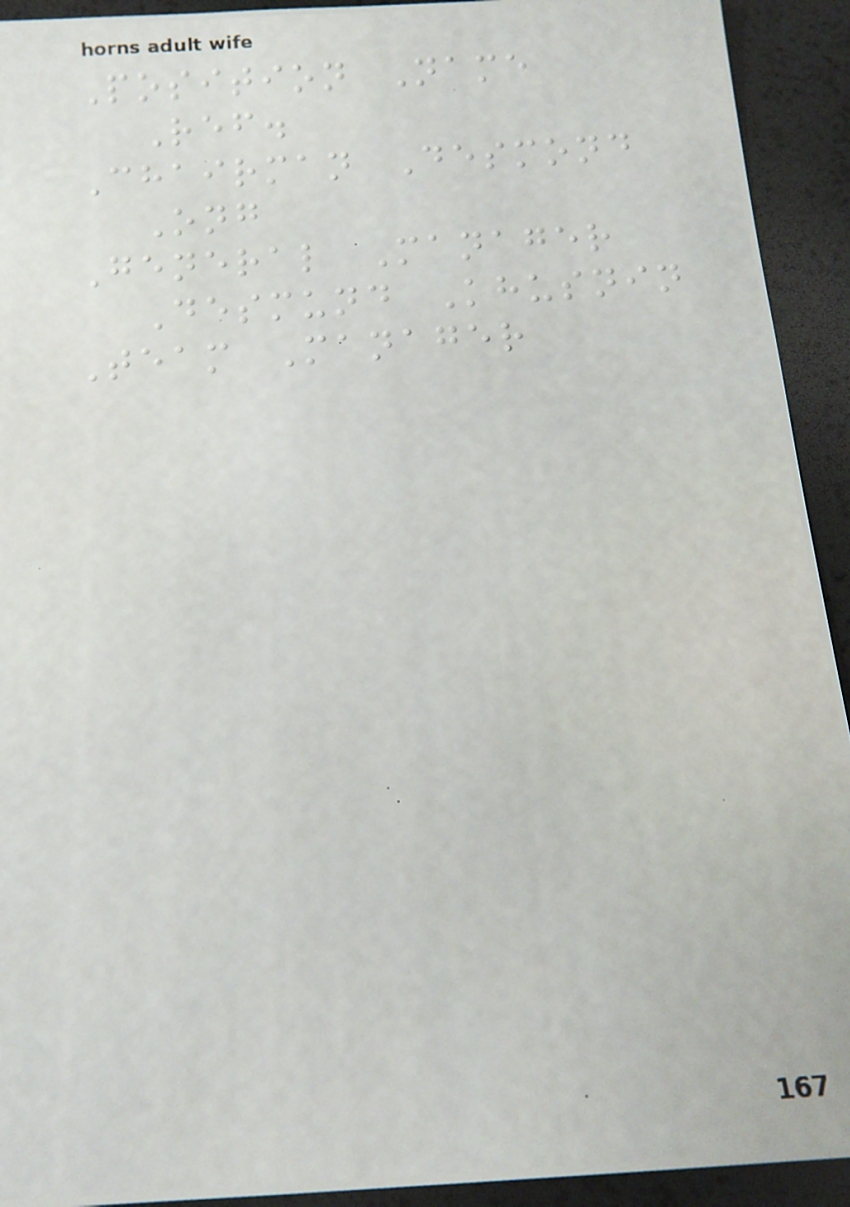Position Name
Ref.
Chairman Desmond
Ong
General Manager
Desmund Khusnin
Team Manager
